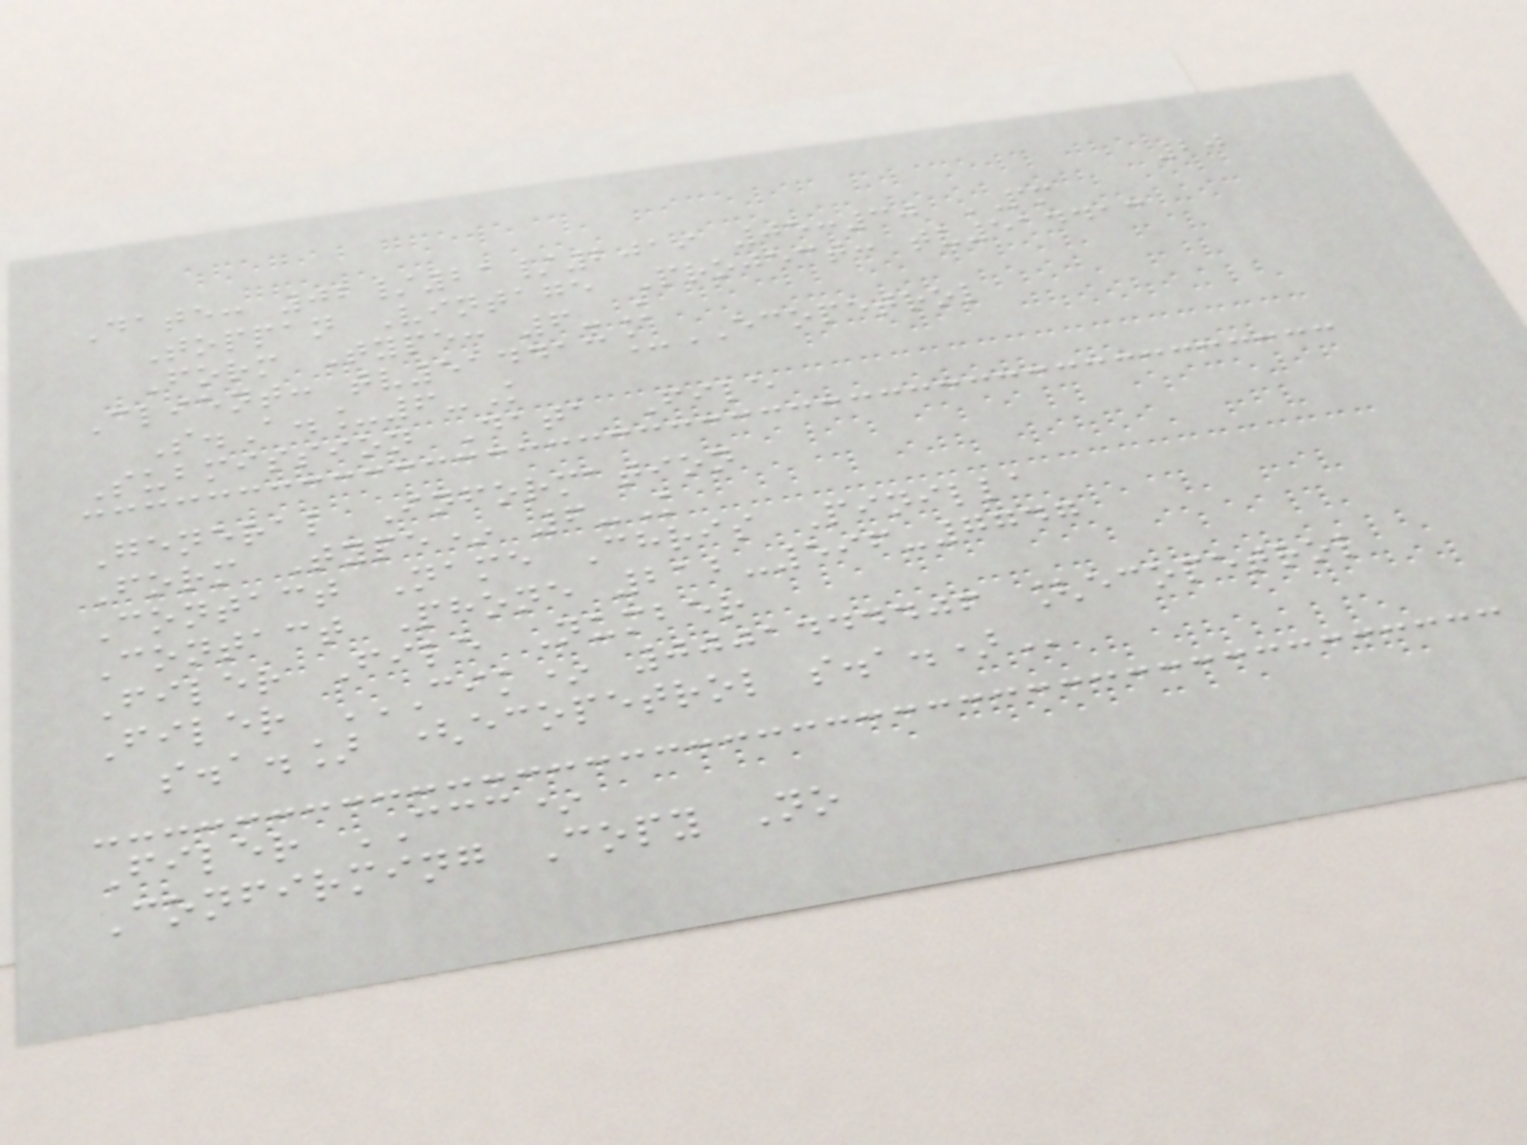20
Date: 02/21/2019 05:30 PM
Toppan Vintage Project: tv514413
Form Type: 6-K
Client: tv514413_ECOPETROL
S.A._6-K
Submission Data File
General Information
Form Type* 6-K
Contact Name Chris Pinilla
Contact Phone 212-596-7747
Filer File Number
Filer CIK* 0001444406 [ECOPETROL
S.A.] (ECOPETROL S.A.)
Filer CCC*
Confirming Copy No
